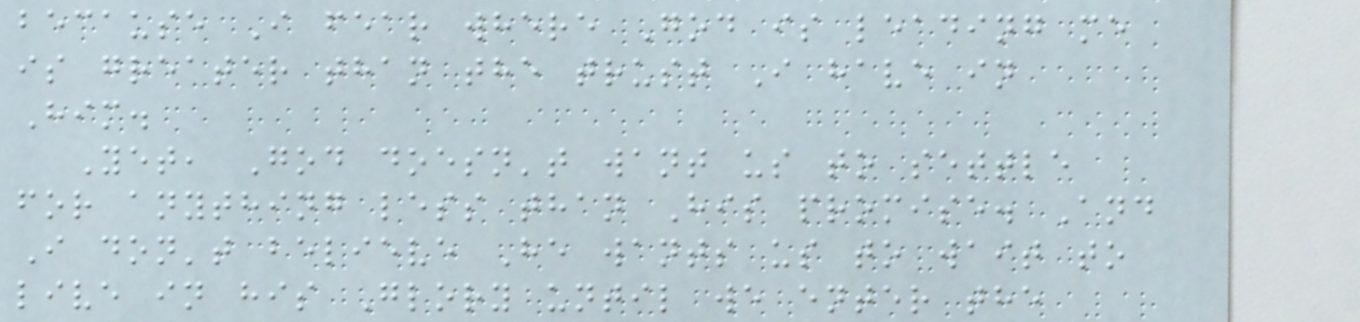because I fear where God is leading me
is greater than the trust I have in
Him.
Yet, God doesn't want us to settle
for anything less than His promise. And
I don't believe He wants us to wait to
live in his Glory until we enter the
